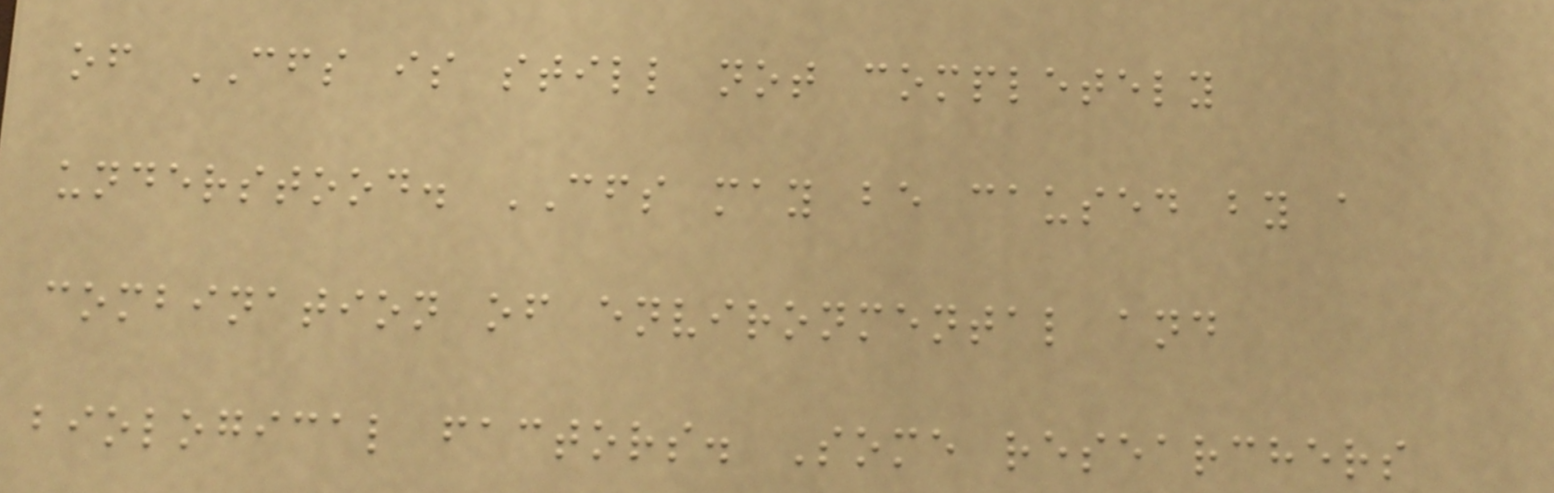of CFS is still not completely
understood. CFS may be caused by a
combination of environmental and
biological factors. Some researchers
